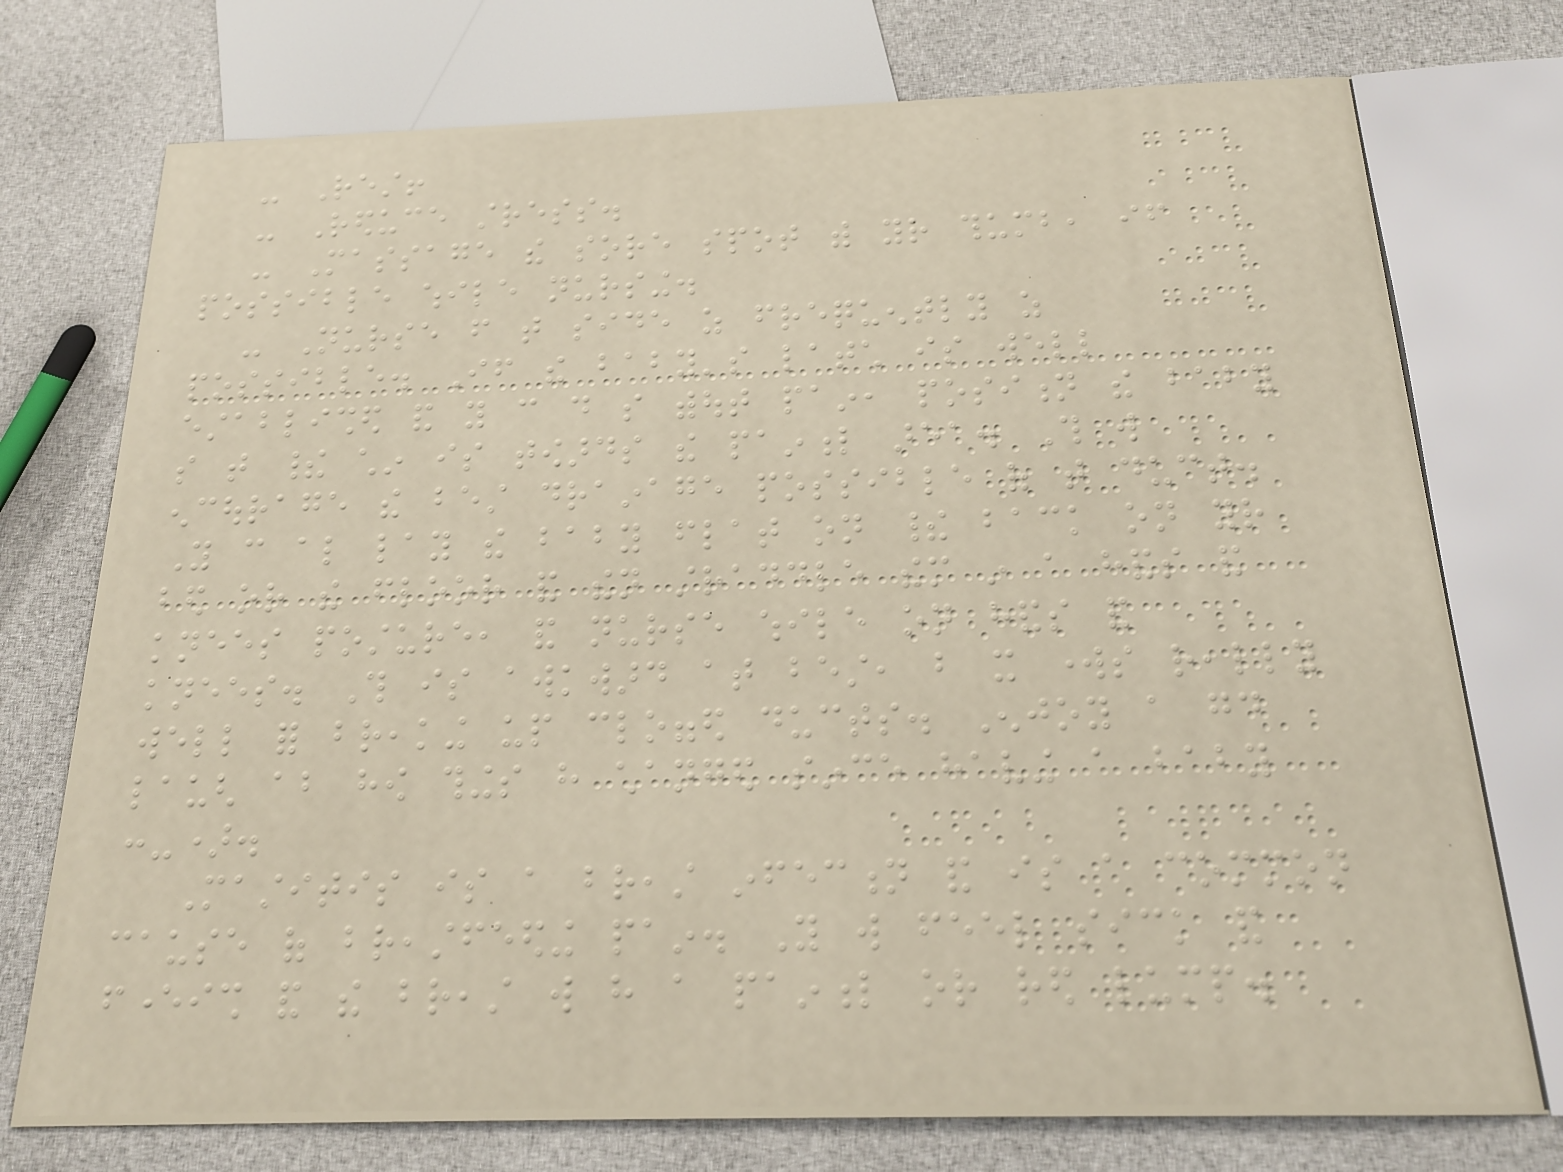- Rest!
- Reduce stress.
- Massage the sore spot with your thumb, if
possible while nursing.
- Nurse from that side as frequently as
possible. If the baby's latch is well
established and you can do so without pain, position the baby
so that their chin is towards the painful area. This will
encourage the best drainage possible of that duct.
You can also lay the baby flat on their back on your
bed or the floor and then straddle them in a hands and
knees posture, and nurse while on hands and
knees. This is awkward at best, but it works really
well for breaking up clogged ducts. Enjoy a good
laugh about how things have changed since having a baby
:-).
Mastitis is a breast infection and is a common
cause of breastfeeding pain. You will feel sick and
feverish and the breast will have a painful or red lump.
